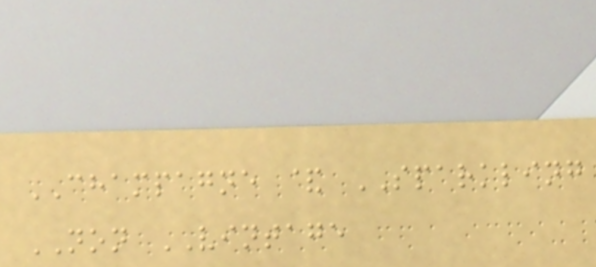CHAMPAGNE & SPARKLING
NON VINTAGE
